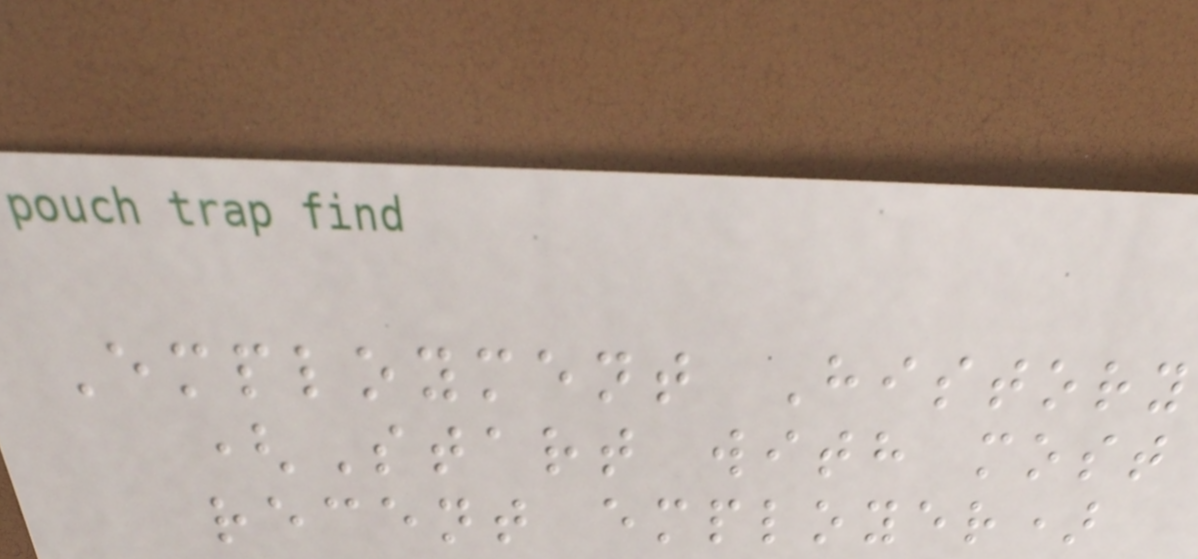Employment History
(Start with most
recent employer)
